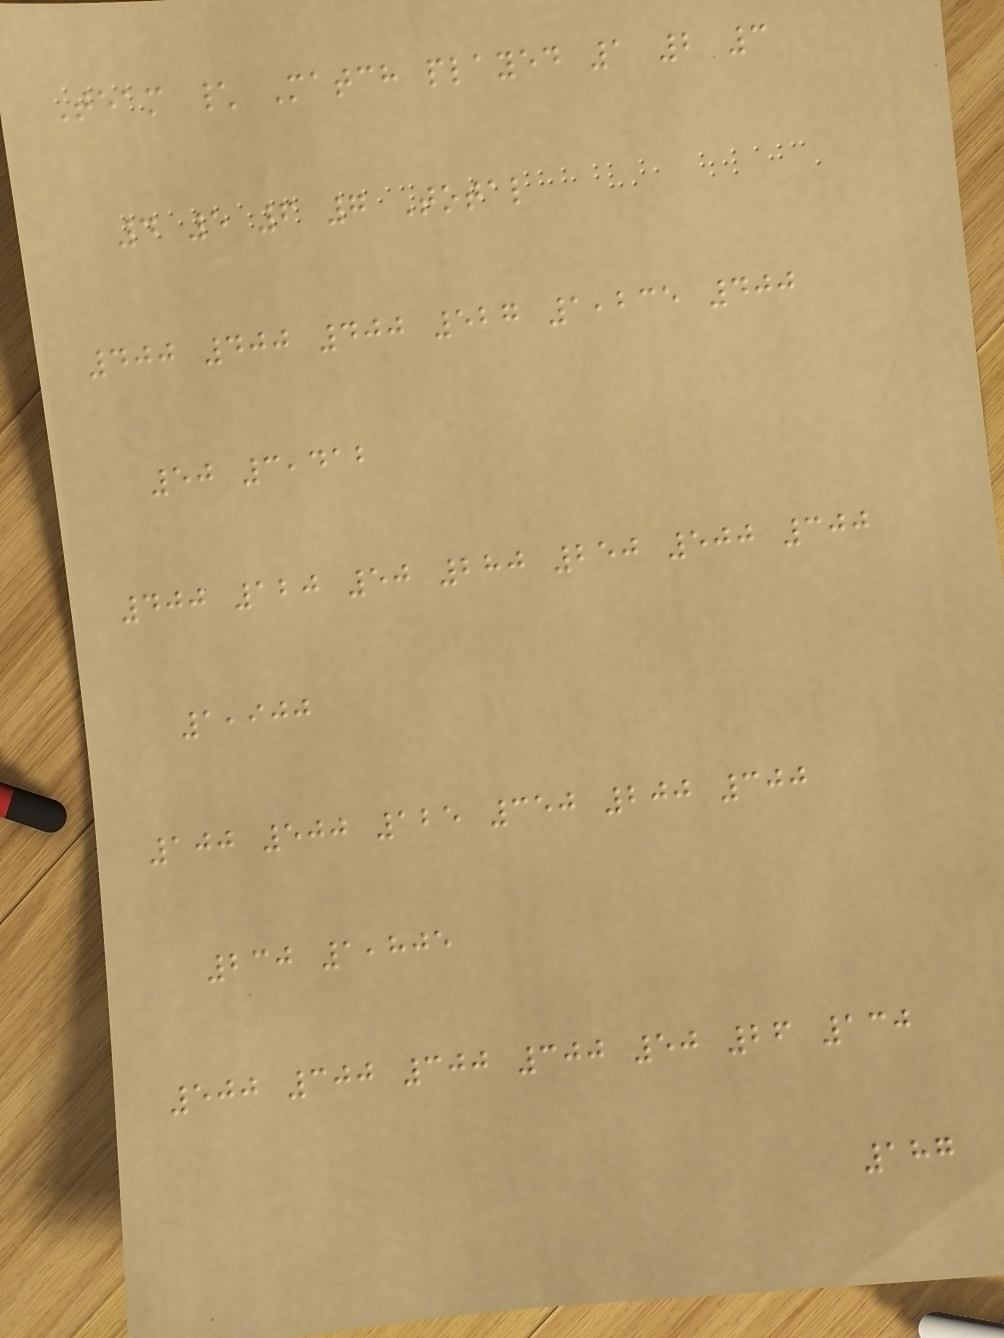Team \ Match played 1 2 3
4 5 6 7 Total
400 400 400 527 1,235 400
50 3,412
400 120 50 280 250 500 300
1,900
100 500 125 350 200 300
230 1,805
500 300 300 300 50 26 130
187
